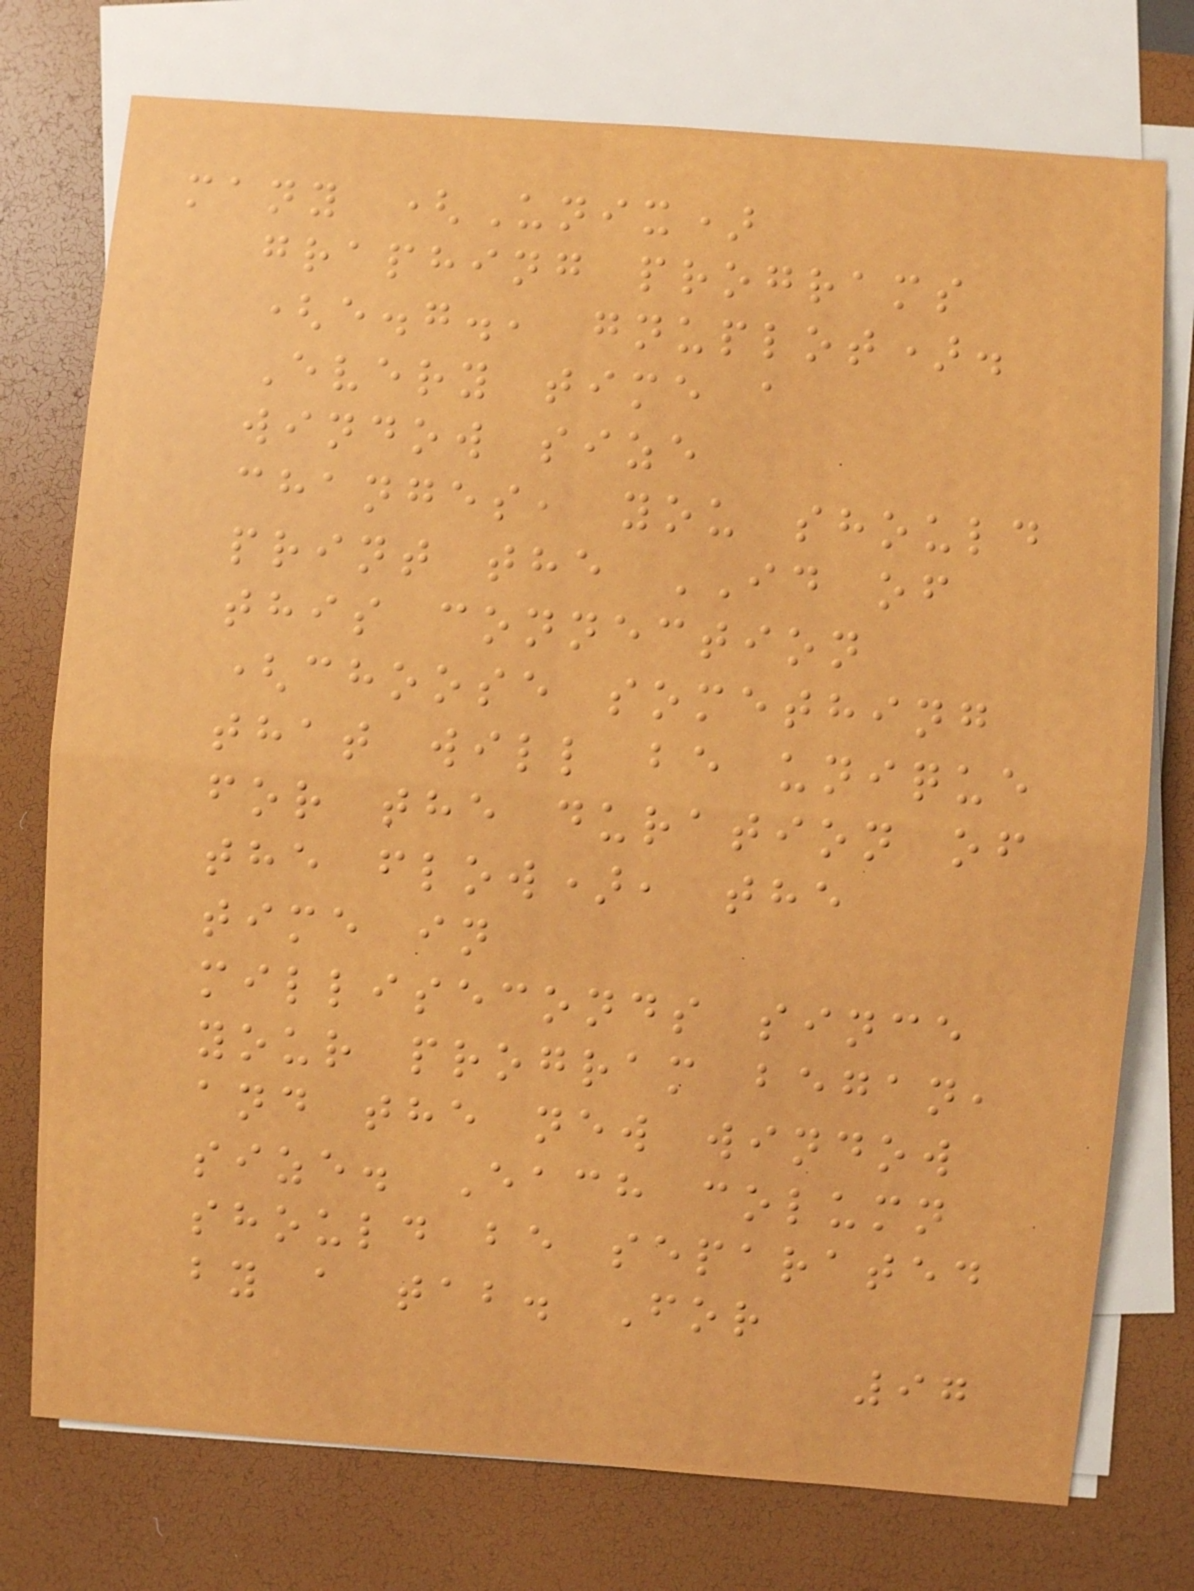many (Unix)
graphing programs
(e.g., gnuplot).
Every time a
window size
changes, you should
print the ID of
this connection
(choose something
that will be unique
for the duration of
the flow), the
time in
milliseconds since
your program began,
and the new window
size. Each column
should be separated
by a tab. For
97
